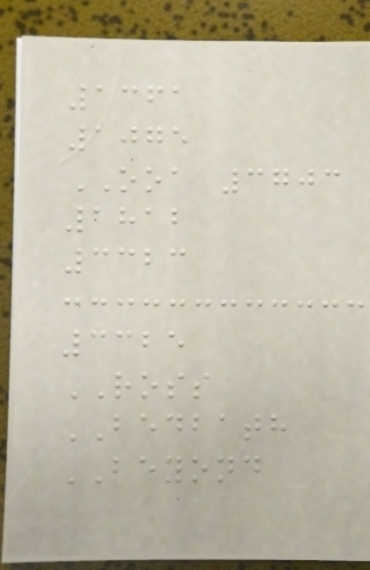1361
1075
OOA 3703
1812
3323
3325
ROSS
BEDBATH
BEYOND
